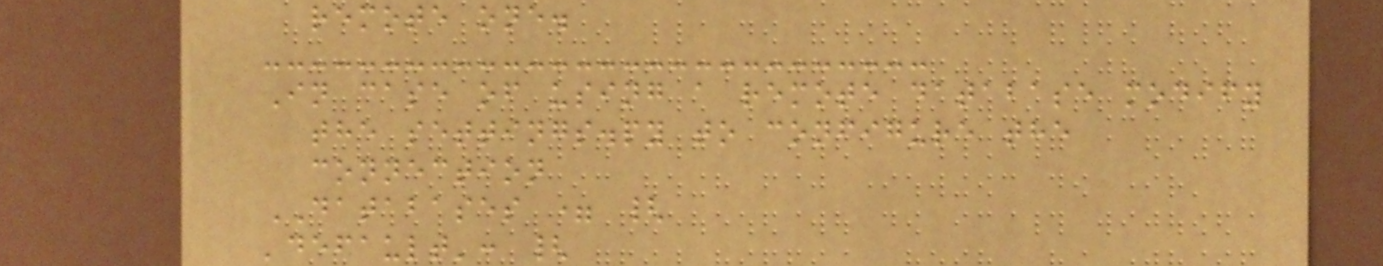remote one.
In case of using a remote database modify
the settings.py to configure the
connection
DATABASES = {
'default': {
